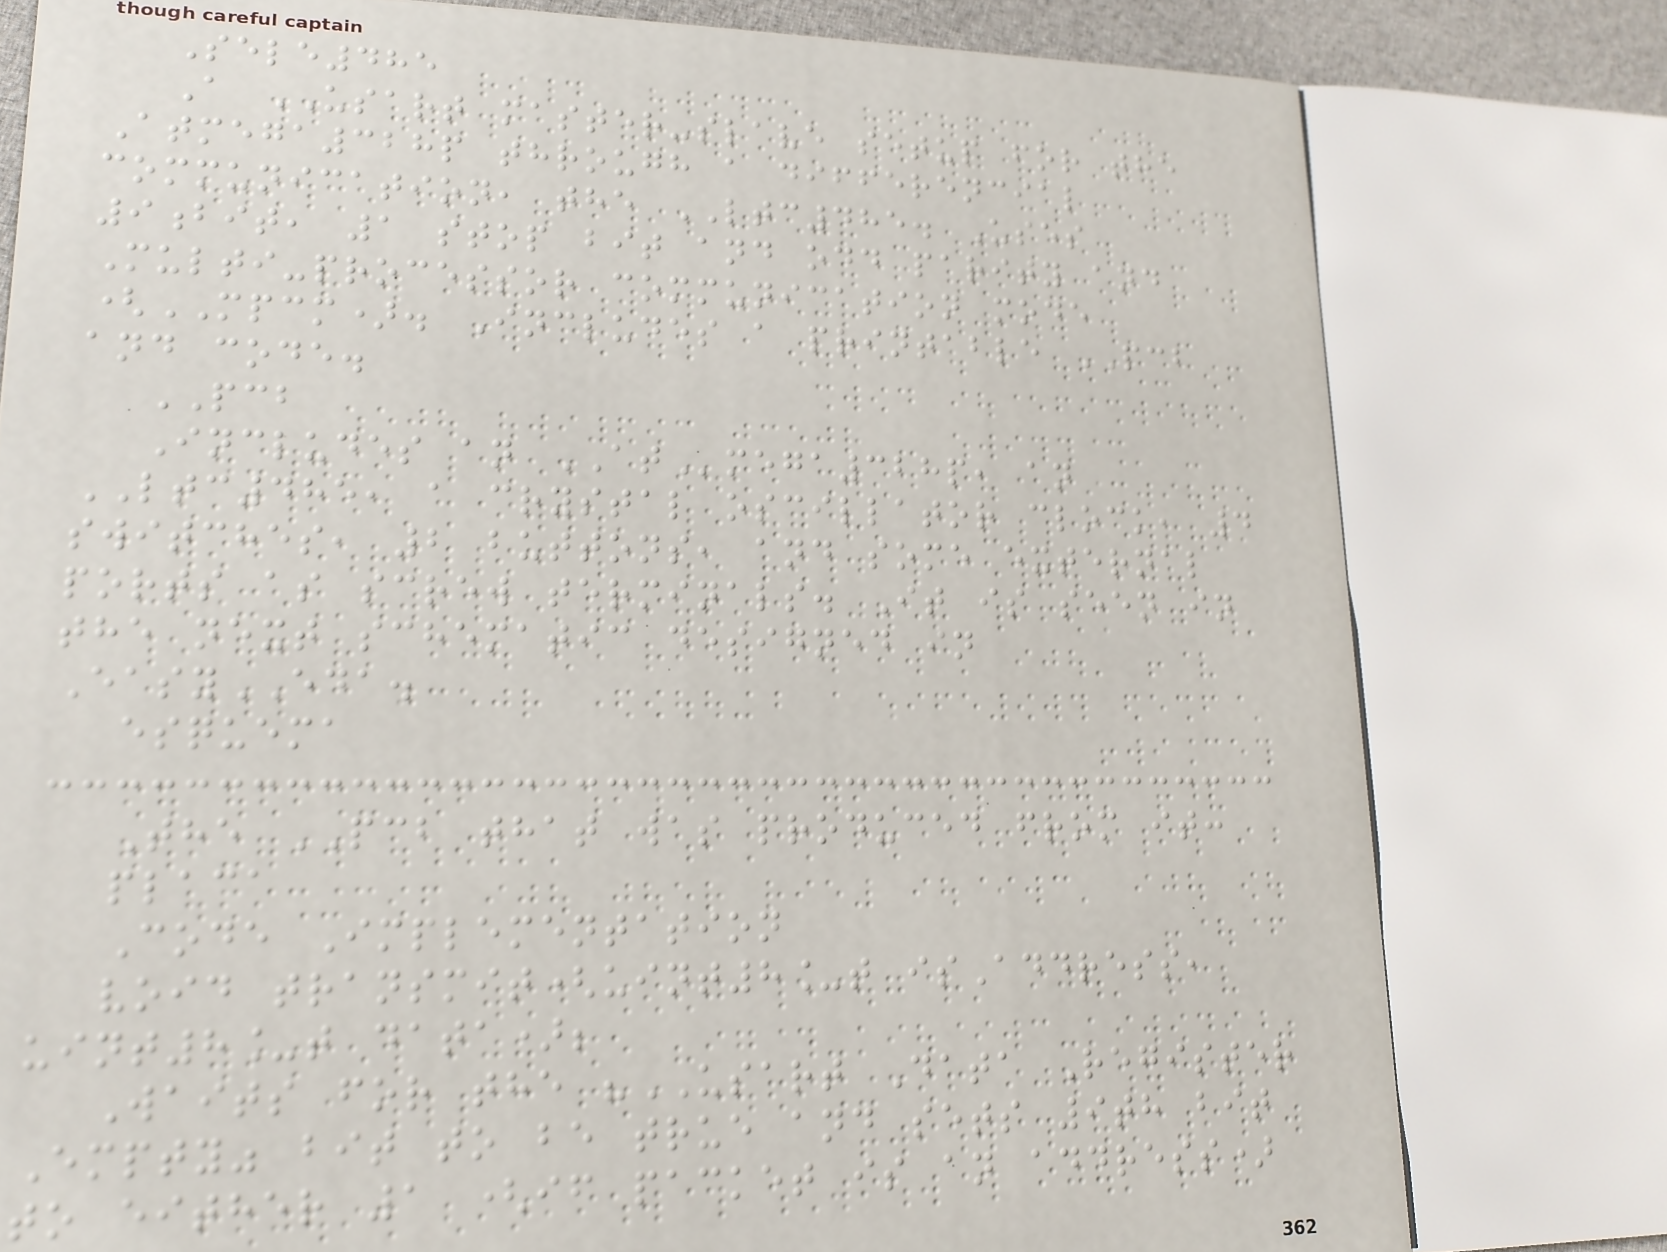Sele485
A USART master-slave setup for the
Atmega328p through a differencial
communication, the LTC485. Uses
9bit, 1 stop bit and odd parity and
Multi-processor communication mode
(MPCM). Includes a printable PCB
and code.
PCB
Includes an ATmega328p, an
LTC485, a crystal oscillator clock, 4
switches, 2 buttons, and some external
ports as screw terminals. It is seen in
the next schematic designed in
EasyEDA.
esquema
The PCB that was produced from it:
placa
Code Implementation
void transmit(uint8_t isAddress,
uint8_t data);
Waits for the "USART Data Register
Empty" bit to be true and sets 9th bit
to either 1 (if packet is an address)
